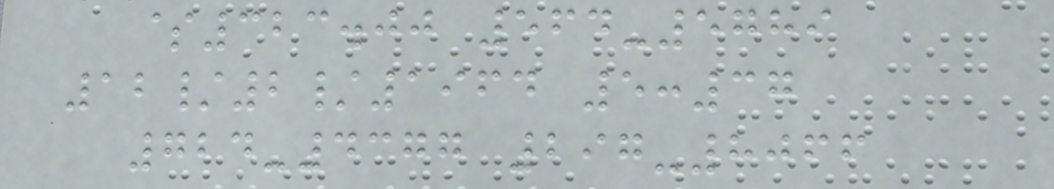$323.00 564-5789
12/2/1964 5:37
724-4377 297-8066
